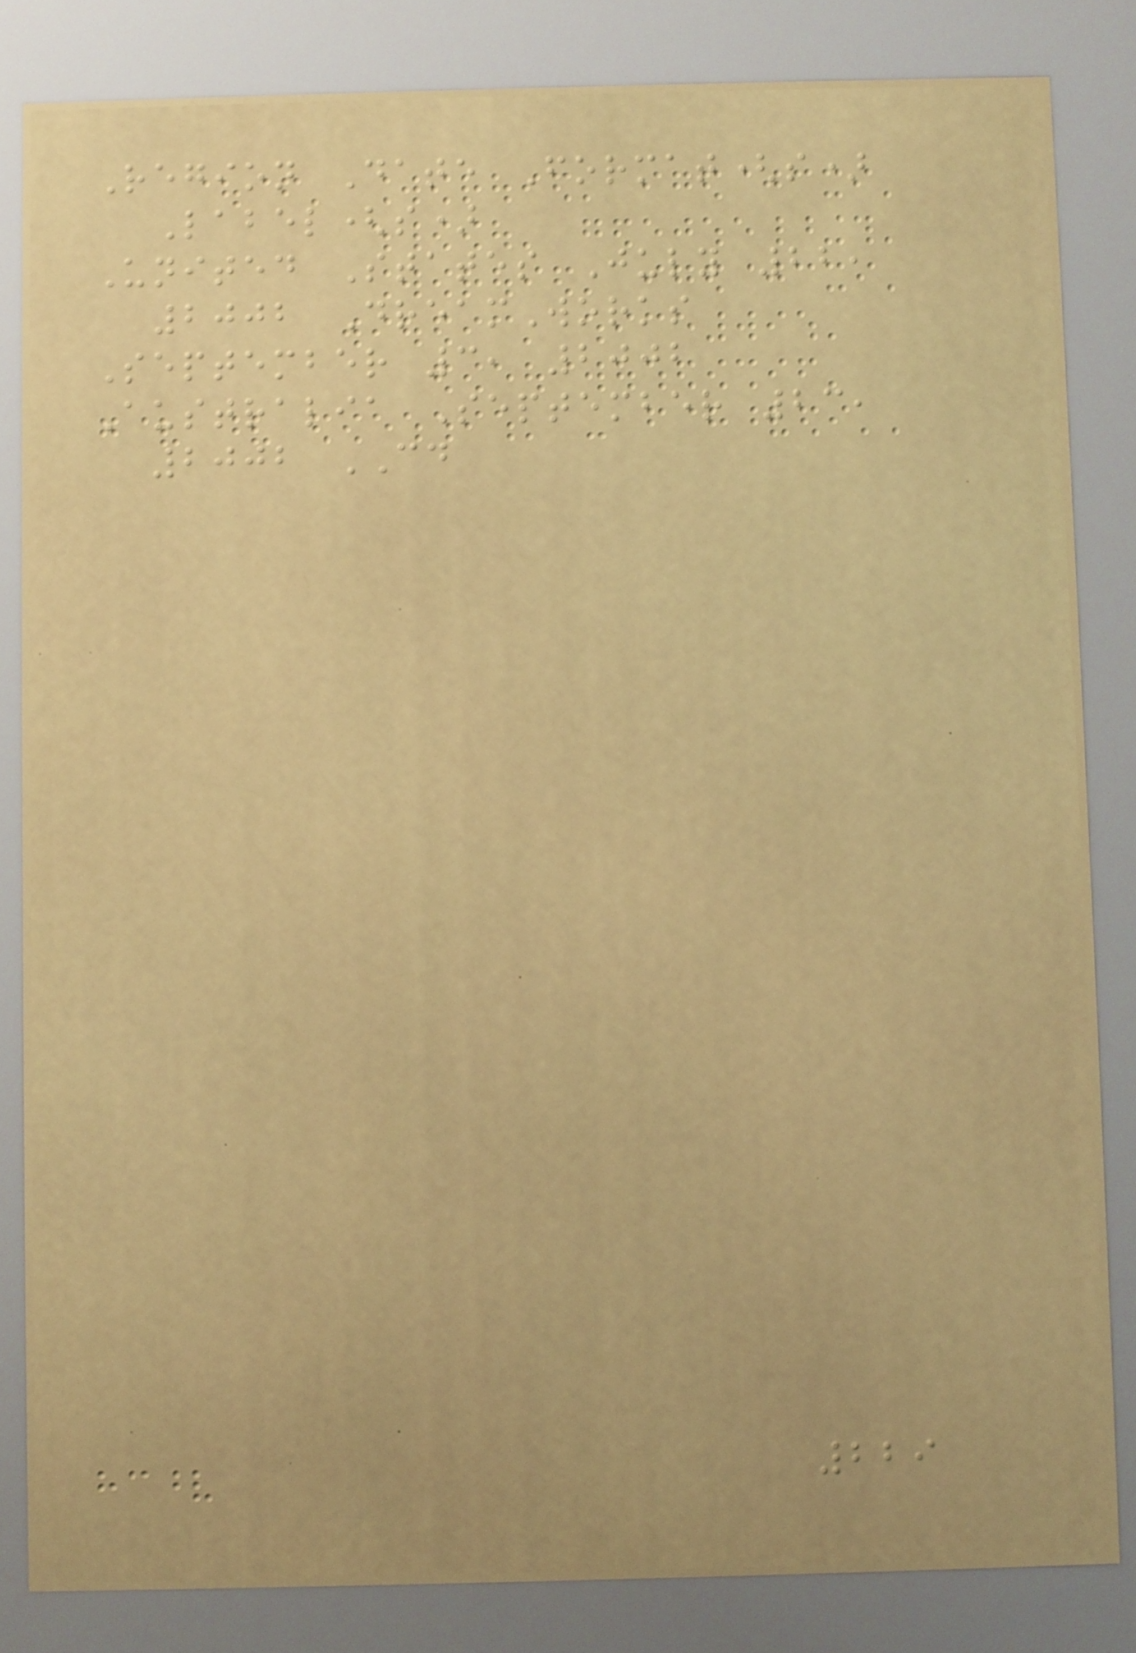Region Date Format(s)
Label(s)
United States July 22,
2002 DreamWorks
September 3, 2002
Australia September 23,
2002 CD
229
